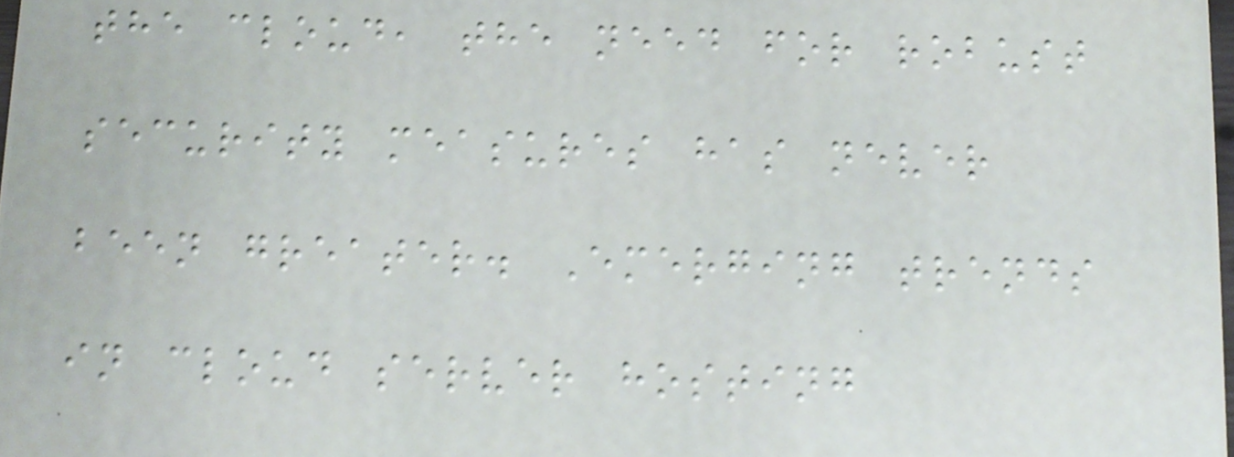the cloud, the need for robust
security measures has never
been greater. Emerging trends
in cloud server hosting
